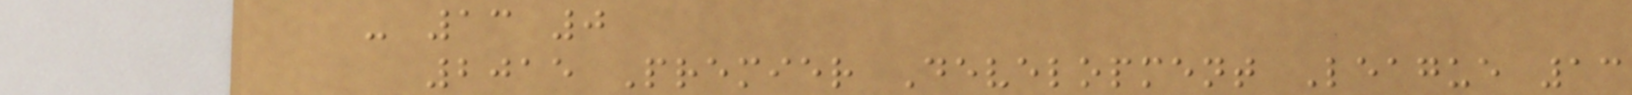- 13 0
2015 Premier Development League 13
